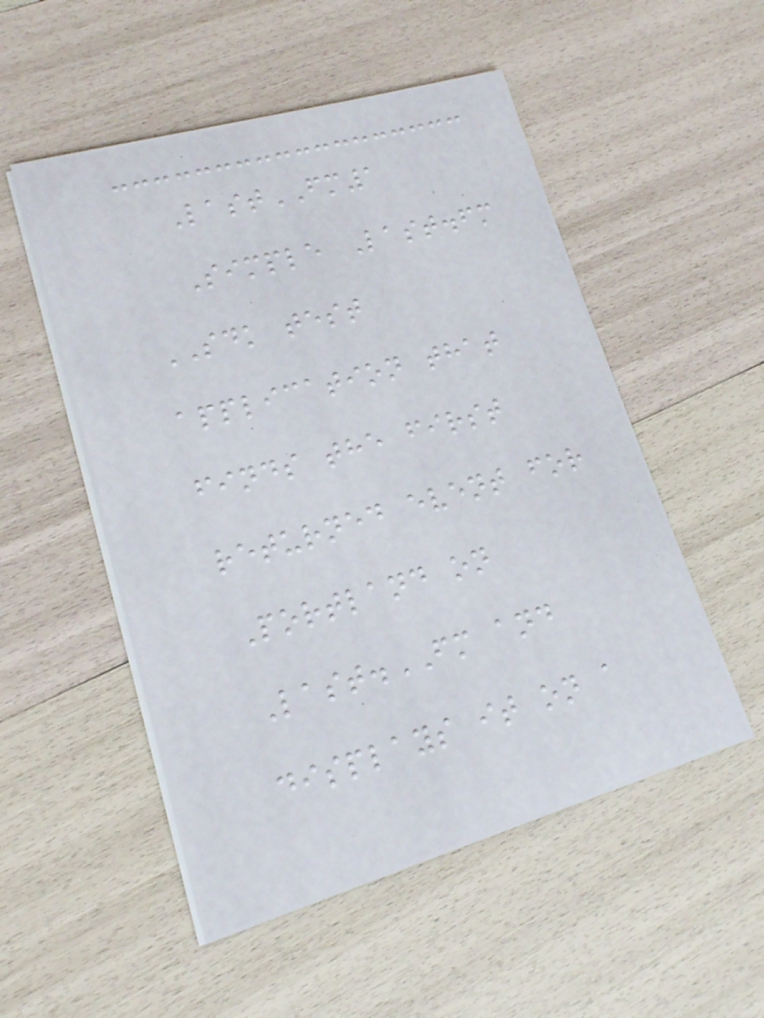LastFM1
Simple Last.fm
SDK test
application that
finds the first
returned event for
Portland on
Last.FM and
displays it on a
